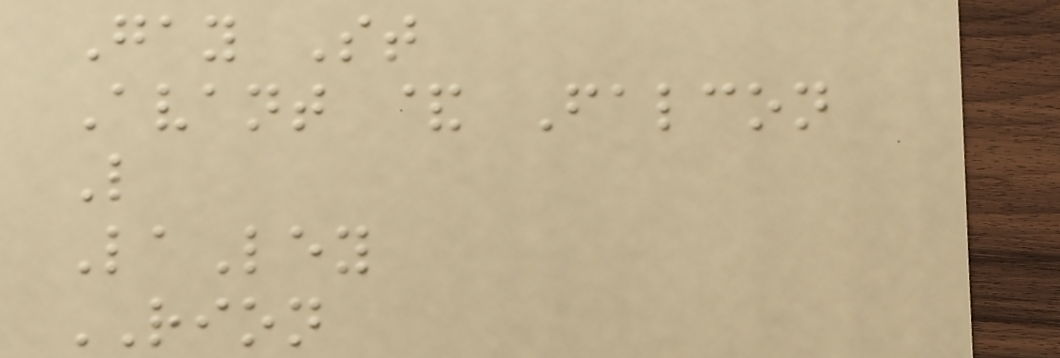Gay St
Avant & Falcon
L
LaLey
RION
